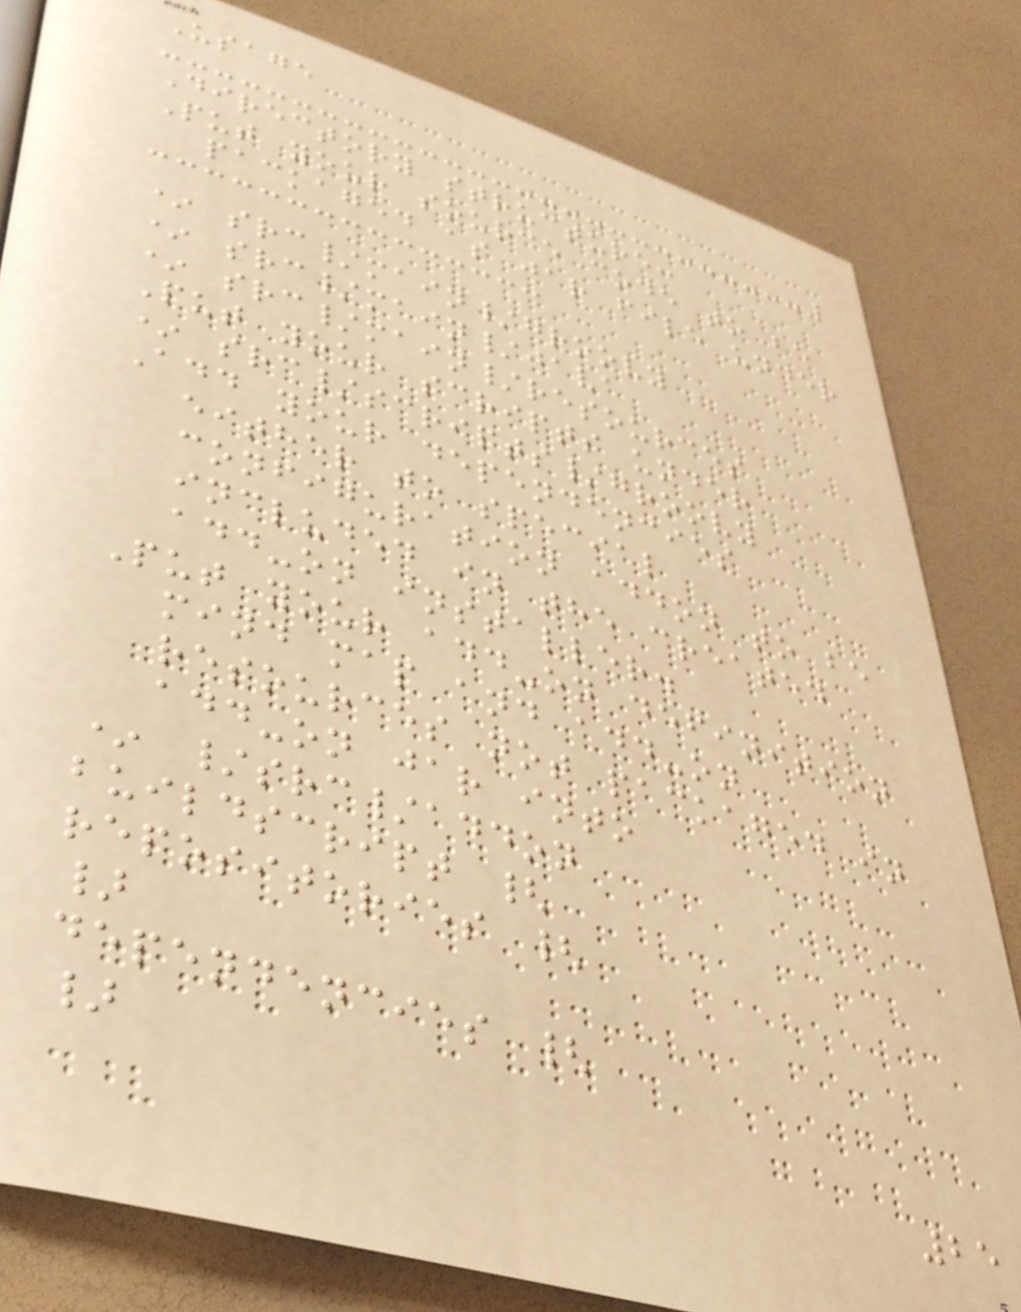Usage
Directory structure:
Put your source code to be
packaged as jar file under
* src/main/groovy
* src/main/java
* src/main/resources
Put your scripts under
* src/scripts/groovy
Add your dependencies
either to special
configuration addon to be
included in the created
add-on installer.
Put your add-on definition
mind map and add-on
resources not packaged in
add-on jar into
* /src/addon
buildscript {
repositories {
}
dependencies {
}
25
